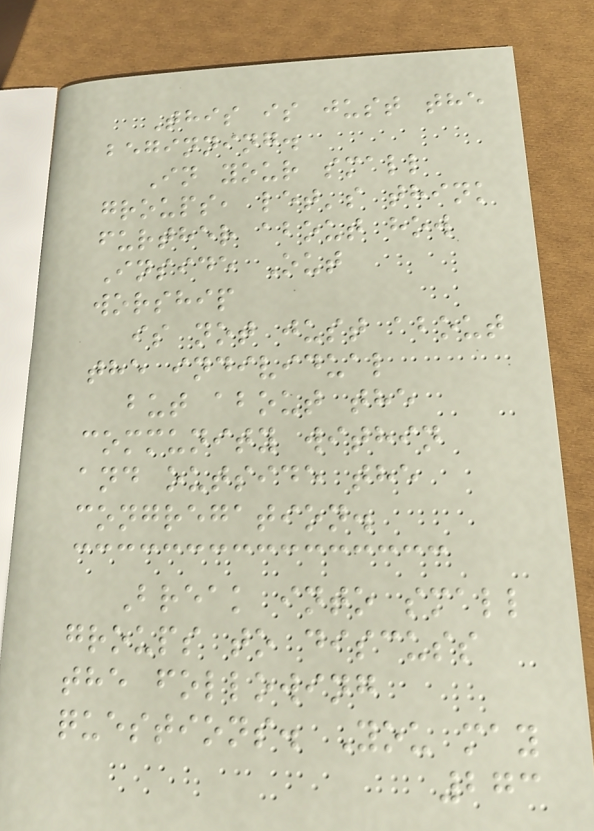This is just the
beginning.
In your small
groups, let's think
further about how
Inside Out
worship
is not just about
the individual
but about the
community within
and outside the
congregation.
Break into small
groups to discuss
the following
questions. You may
273
